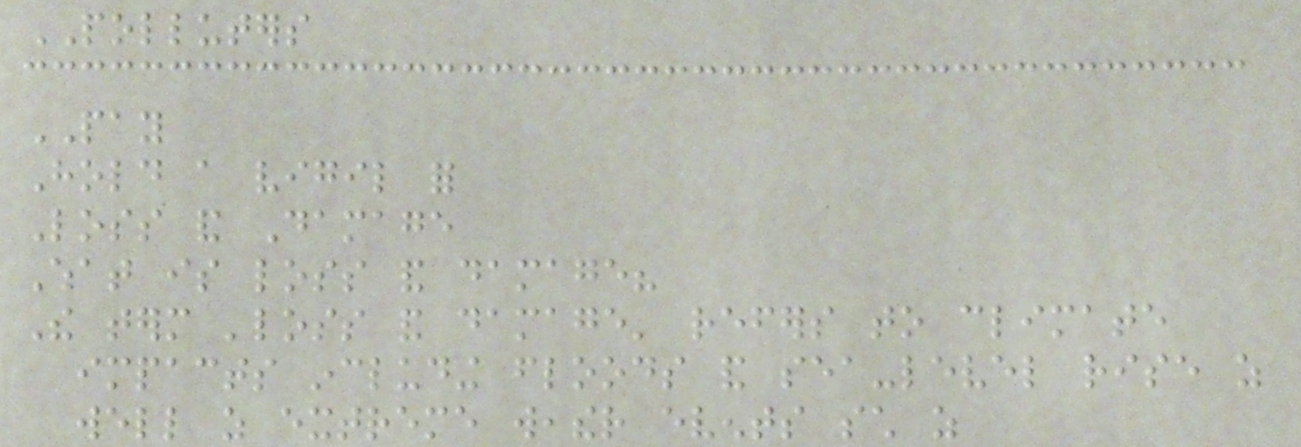POLLUTERS
PAY
Hold a vigil for
Loss and Damage
What is loss and damage?
The term 'loss and damage' refers to climate
impacts including floods and sea-level rise as
well as extreme weather events such as
